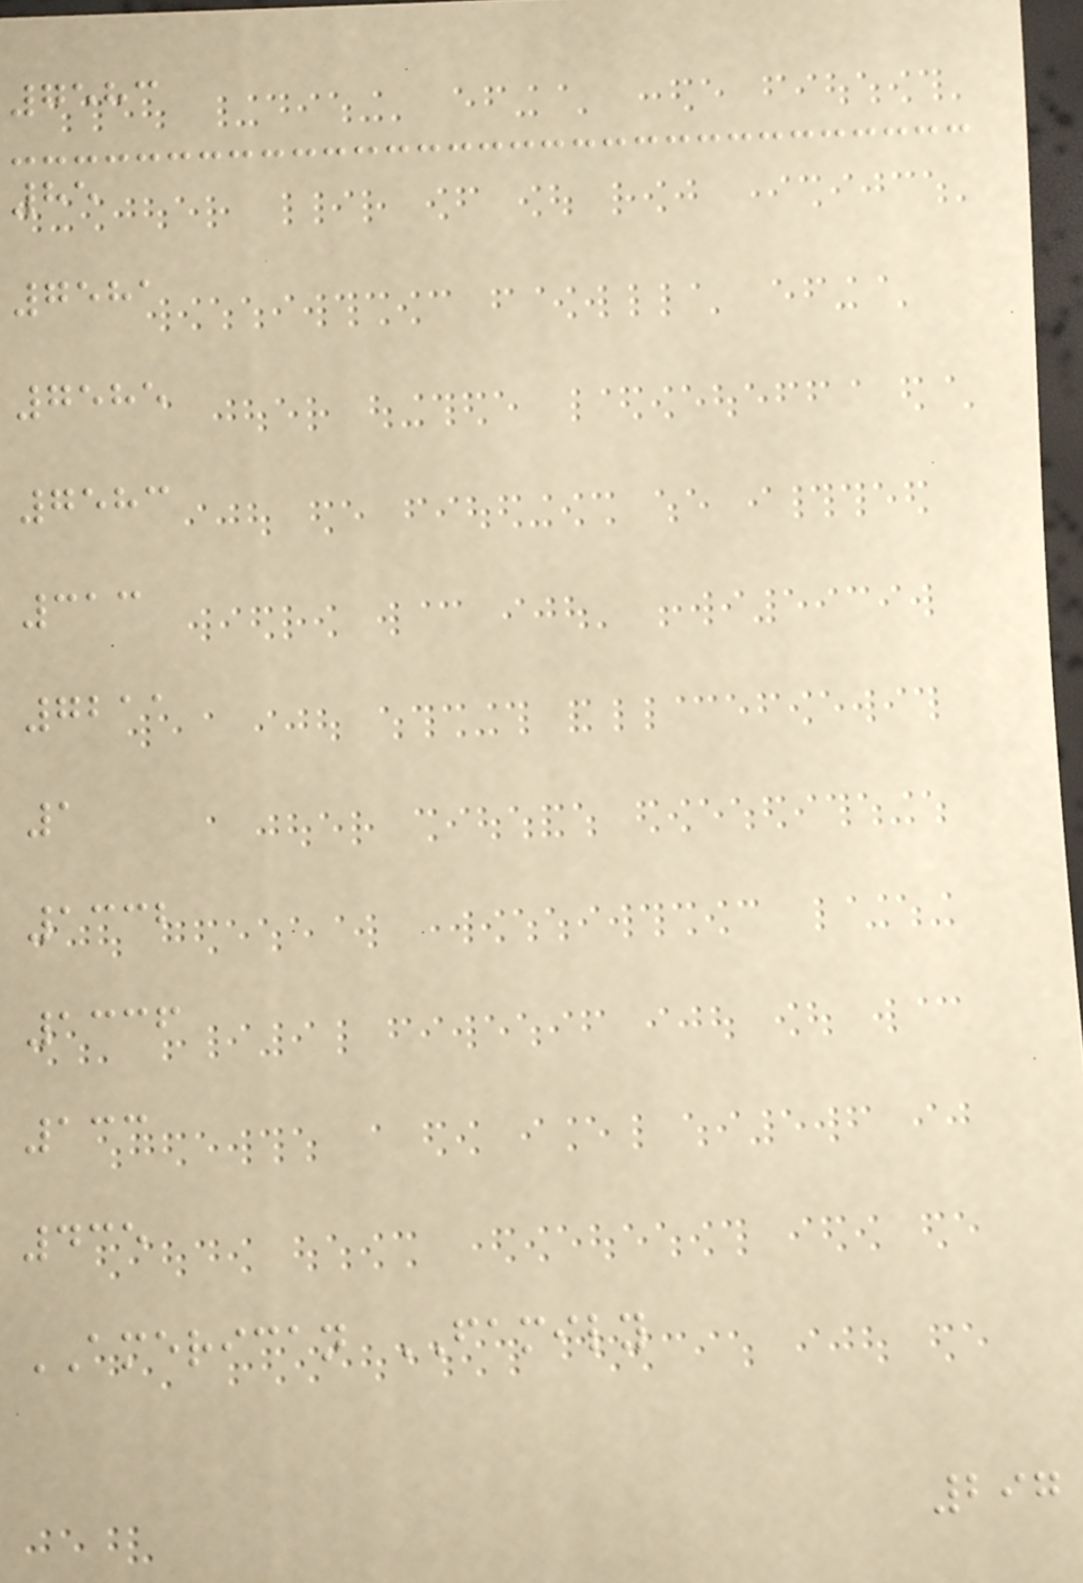7583
85
7581
7585
7583
313
7211
1
1332
1336
133
435
AMERICAN FAMILY
297
